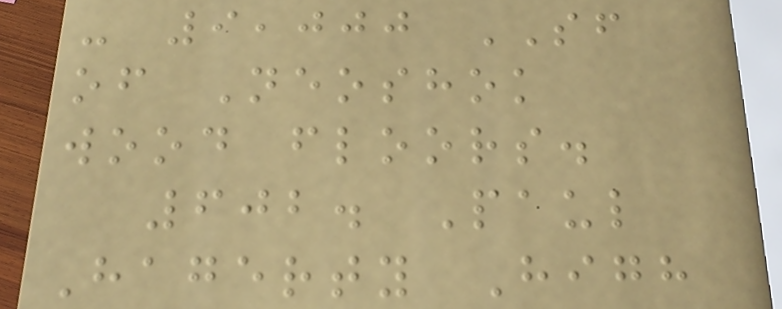- 9,000 SF
of Neoshok
wood floors.
602. Paul
Hagerty High
